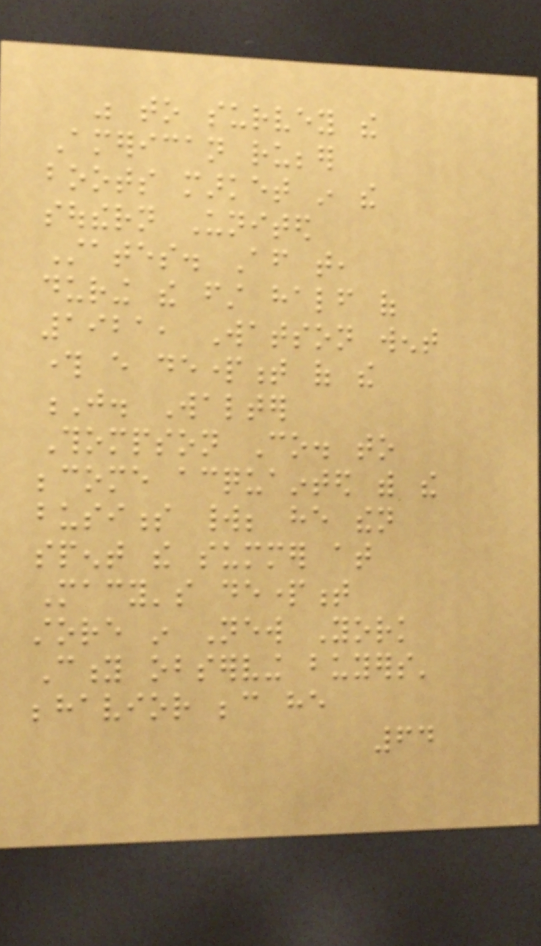was to survey the
American rubber
boots market in the
southern United
States. After that,
during the first half of
1921, Watson went
through every department of the
J. Walter
Thompson Co. to
become acquainted with the
business world; he then
spent the summer at
Macy's department
store in New York
City observing buyers'
behavior because he
64
